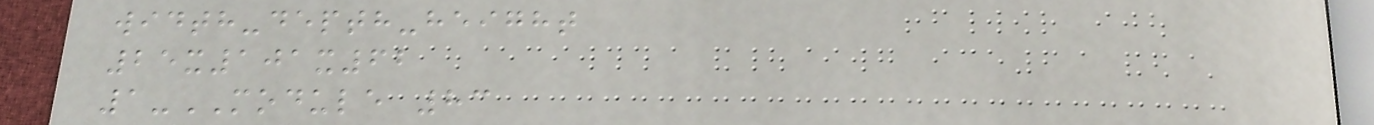width-depth-height
25x101x62
1-MODULE 83
